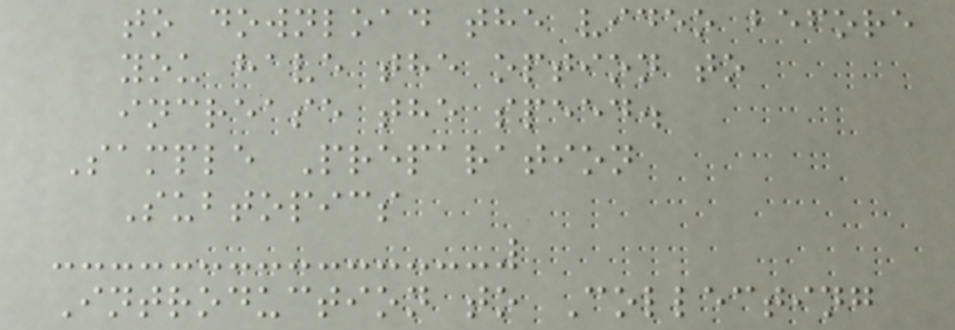to download the video before
you have the option to
increase the speed.
Sample Preparation
Subtopics
Introduction to Collecting
